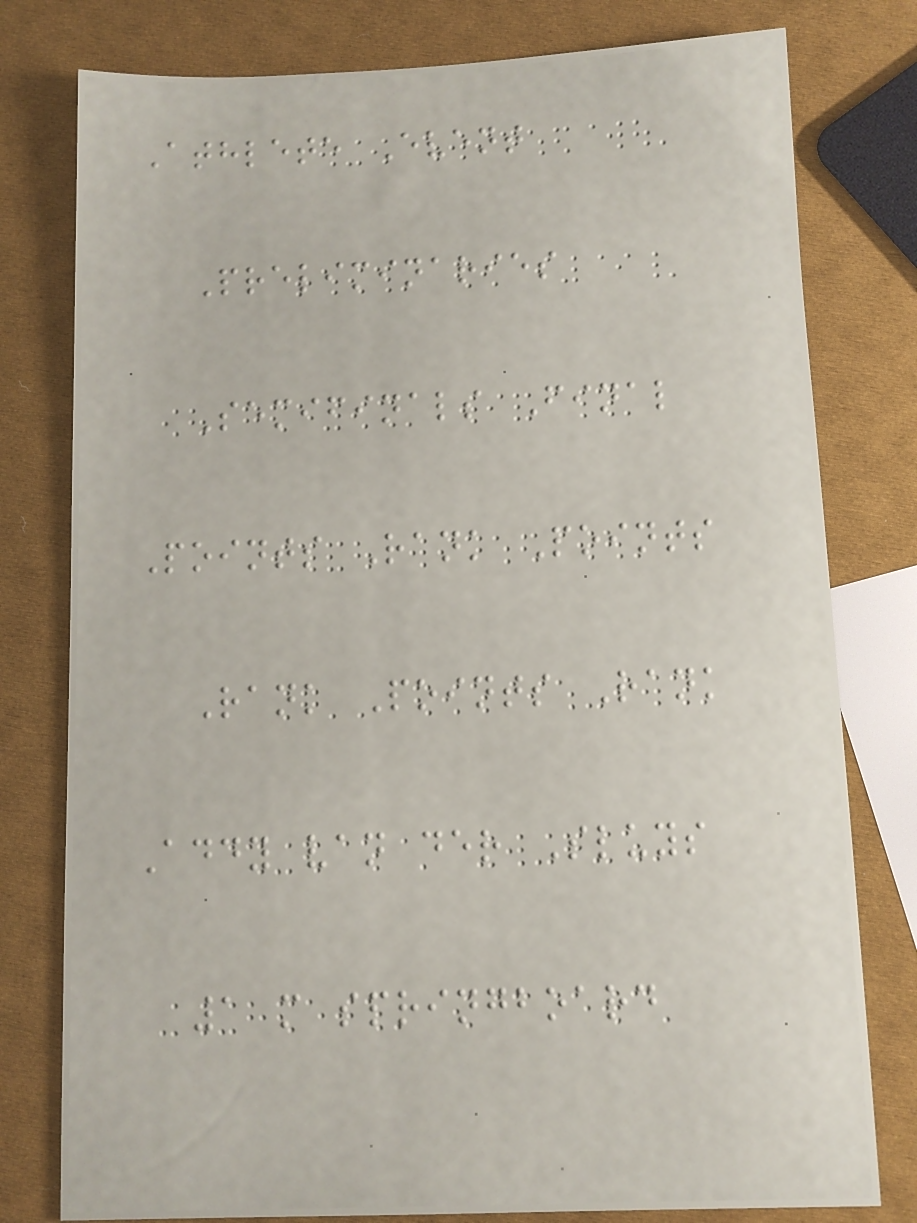Athlete Event
Preliminaries
Semifinals Final
Points Rank Points
Rank Points Rank
Addy van der Sluys
1 m springboard
